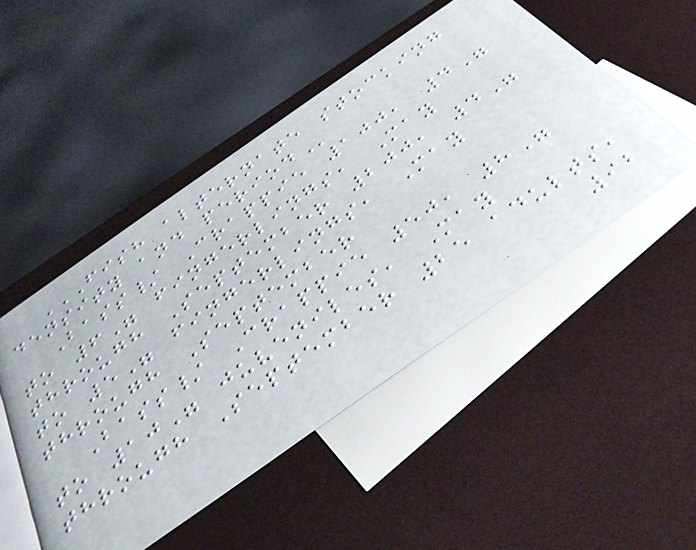FISH ALTERNATE STOCKING
DENSITY AND PERIOD
Bass/ Crappie 100, 4"
to 6" fingerlings, May
through September 200, 4"
to 5" fingerlings, May
through September
Bass/ Crappie 50, 8"
to 10" juveniles, May
through September 25 adults,
92
